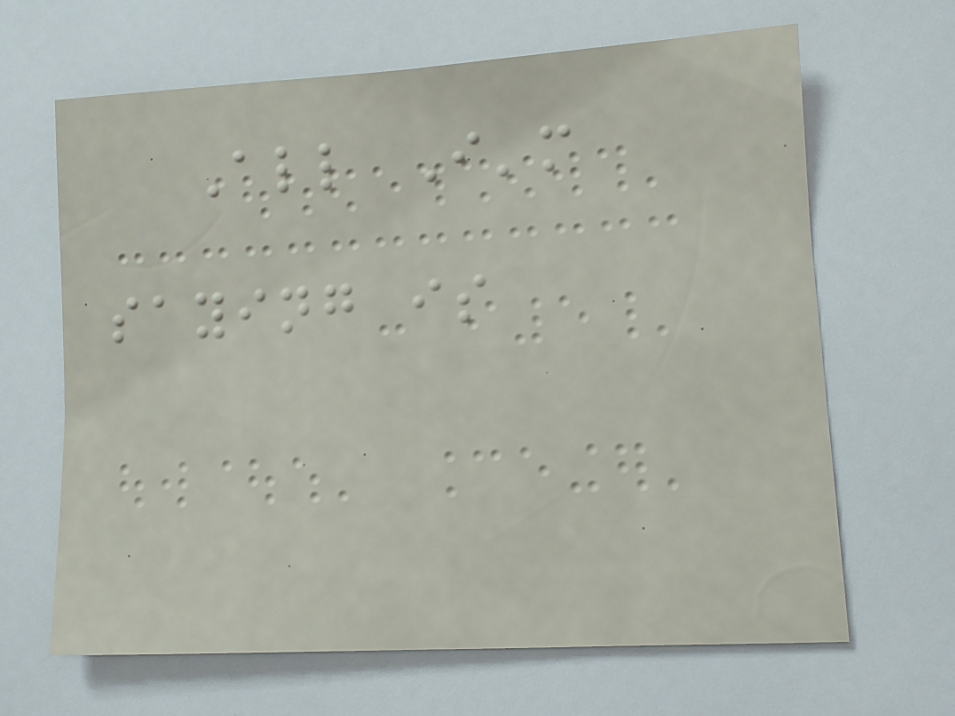All I'm
saying is
